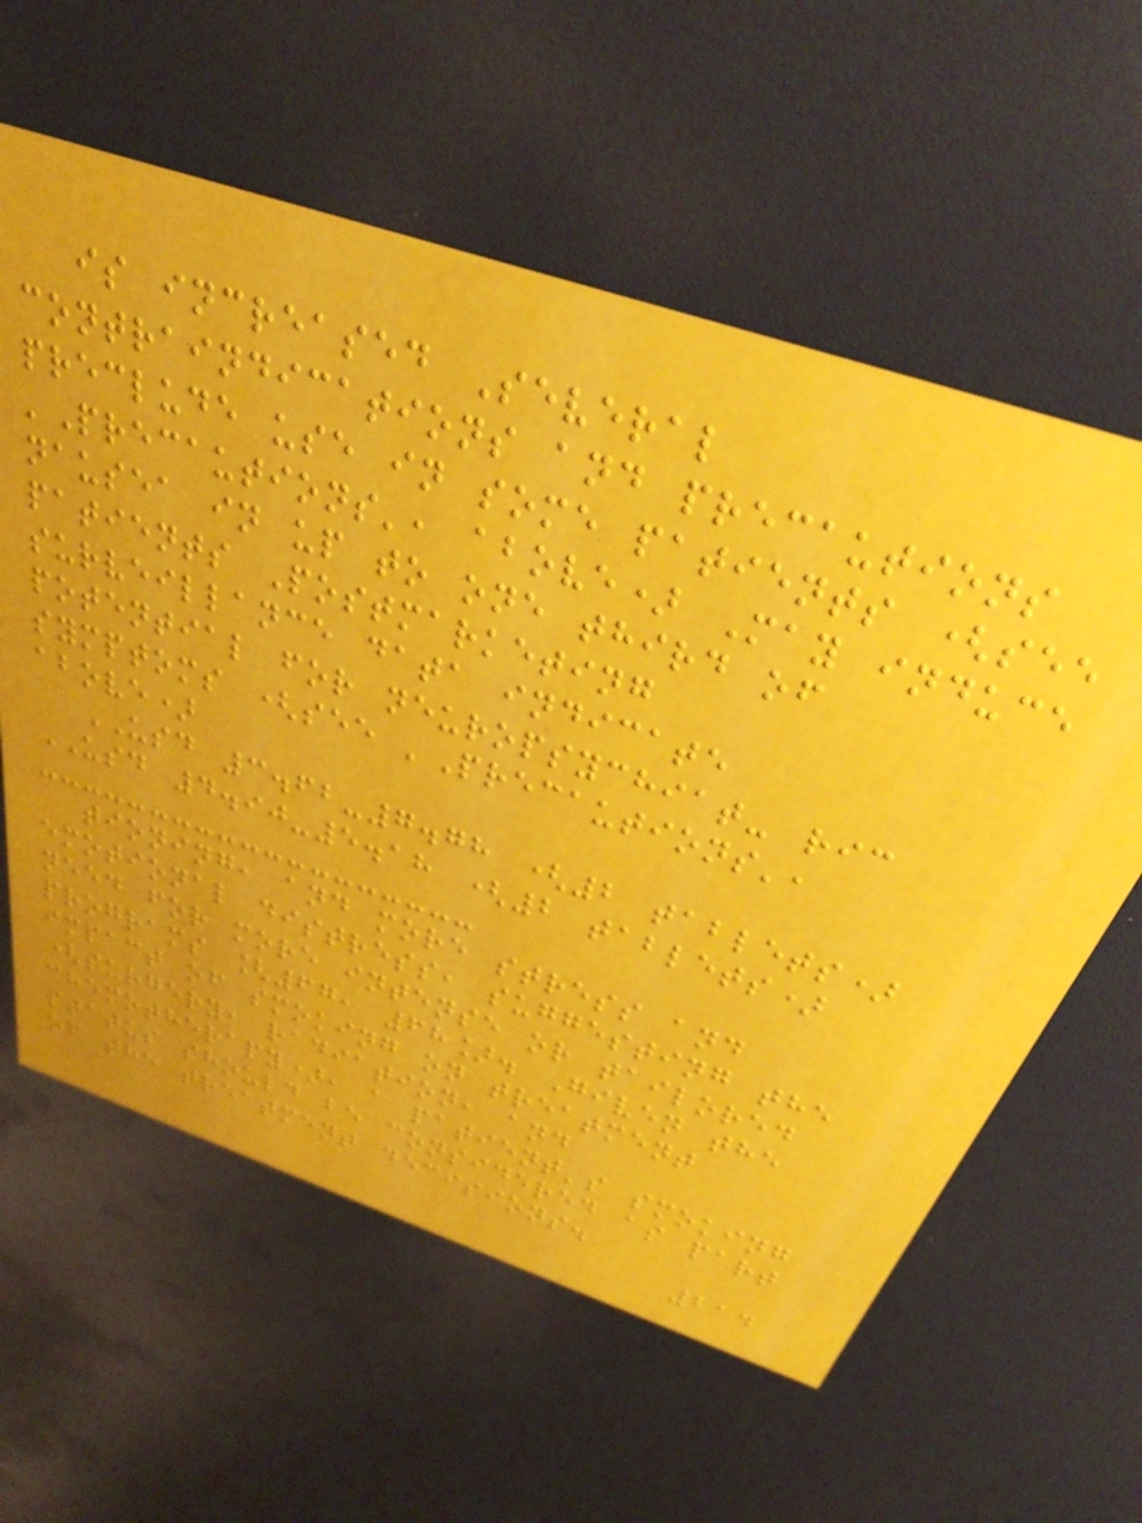is increased Several
contraindications and precautions
preclude use in some patients (see
'Precautions', above) May induce
nausea in up to one third of
patients Postmarketing
surveillance data indicate
potential for neuropsychiat- ric
symptoms (see 'Precautions',
above)
USD 3.62-7.78 (2 tablets)
USD 4.90-5.18 (2 tablets)
tioning, and more stress and
emotional distress, suggesting the
need for more intense or tailored
programs [67, 68]. Given the
impact of smoking on treatment
(surgery, radiation, and
chemotherapy), a patient's smoking
status should be considered as part
of the treatment decisions.
214
